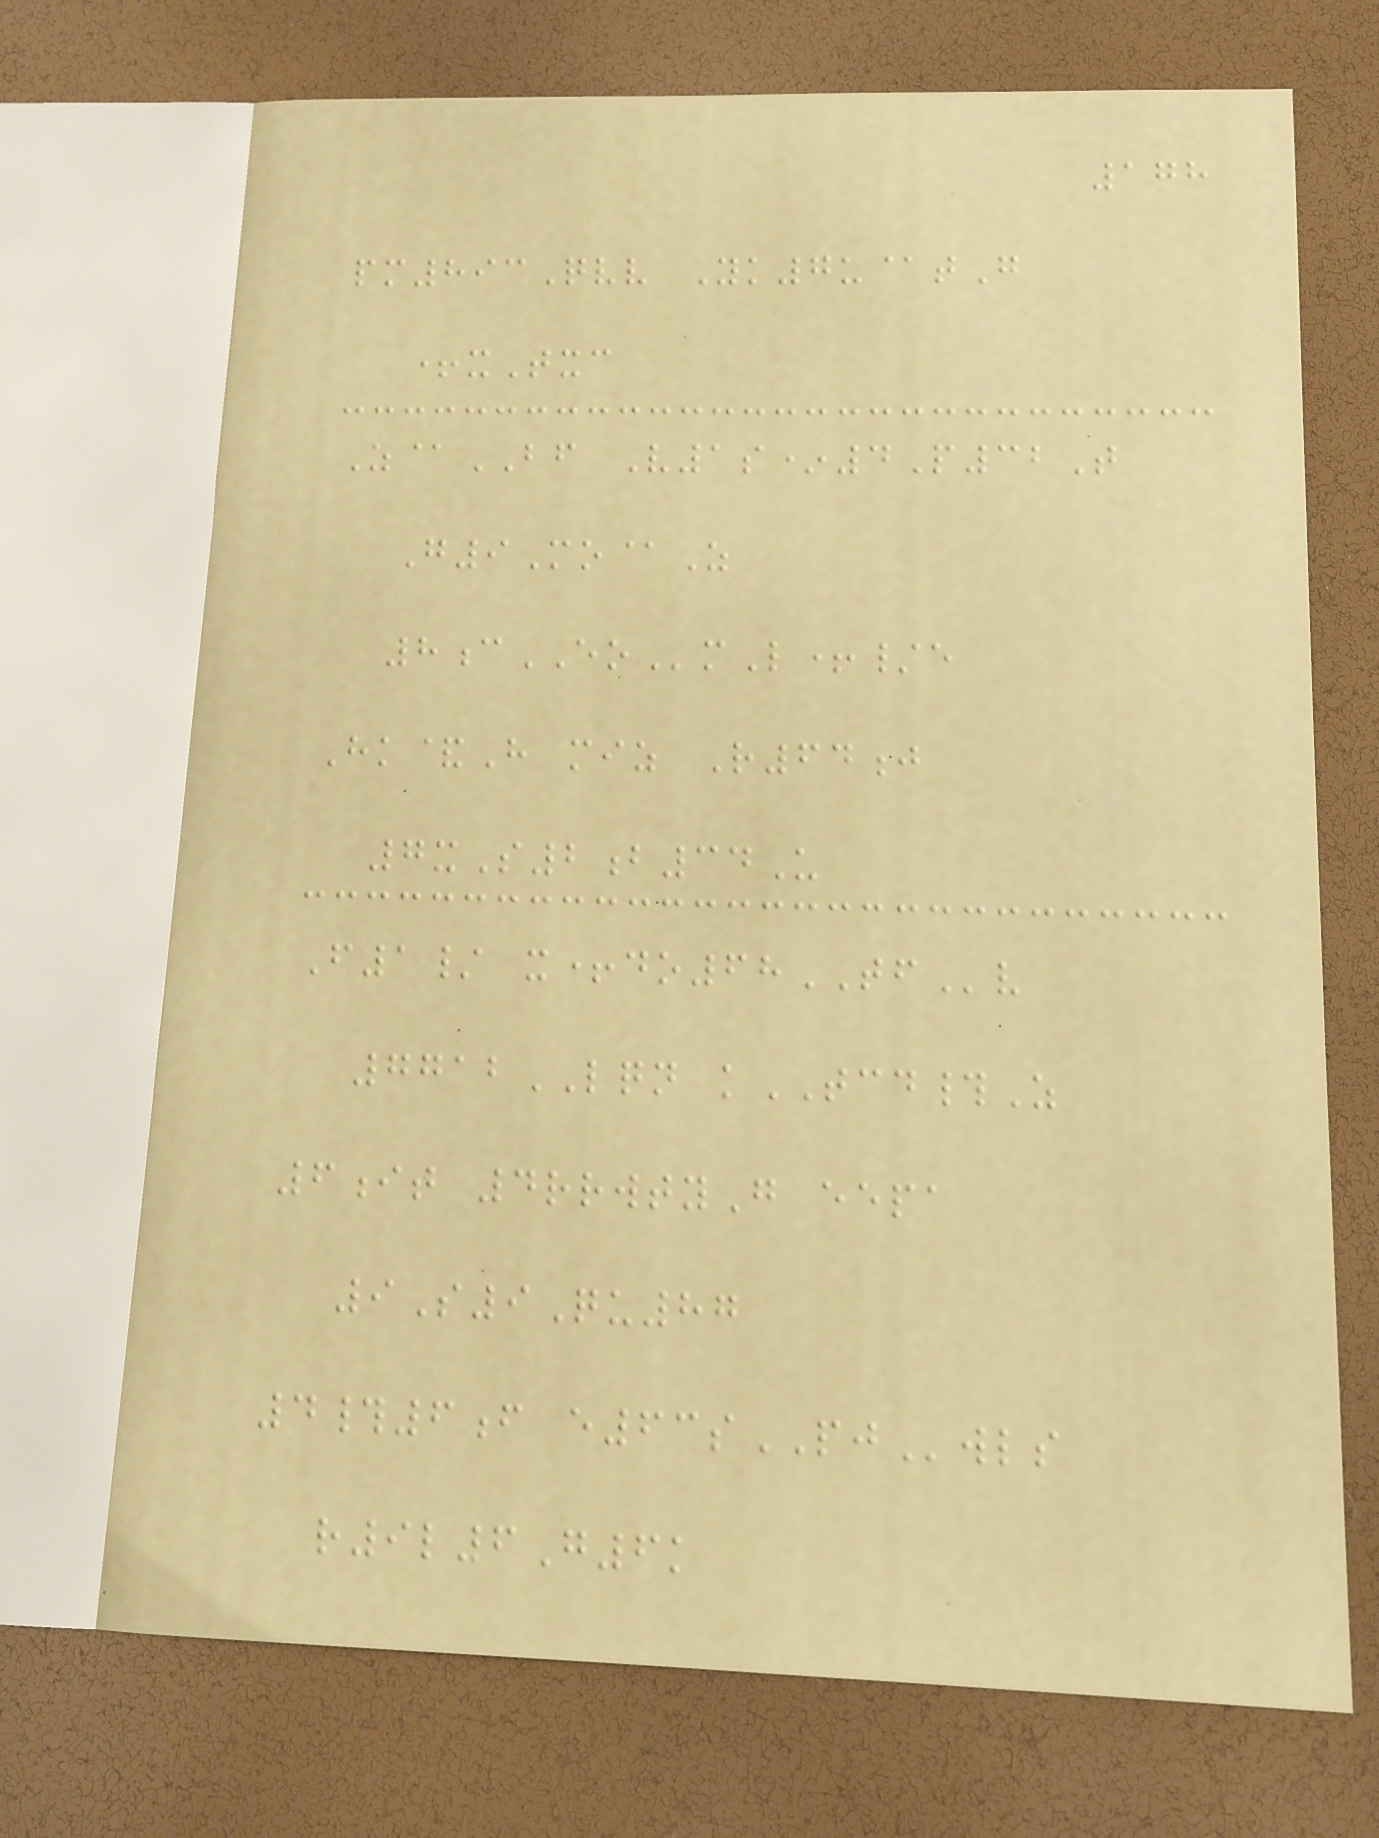178
pm893Qvv Yk7u@tG
+xTxc
Z@BF V1s*4P32T
G9Mo@Z
8cEOmL+/e
Hk&H miz R64j
7xS2b34U
F1/ x+do68TFv
7712LQN kTCD#Z
6it 4rrwtyG eepa
9S9Qu87
4#6f e63sPJwls
r9l6G6k
